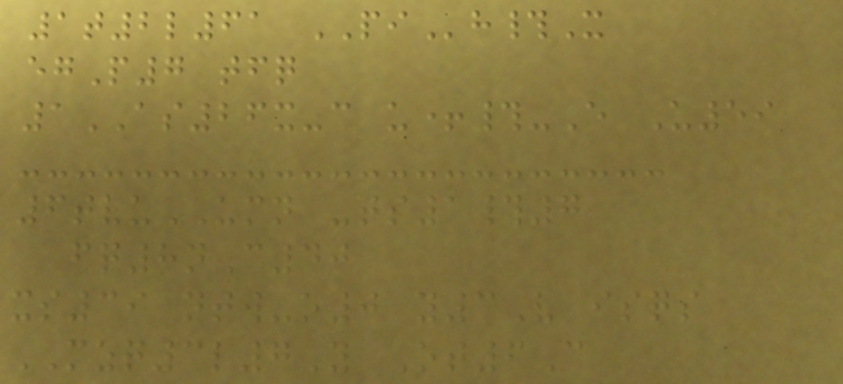1t2l61 PIh#X
egP7 tfq
1AS26x-c u+#-E U59
6tvuUMN -ts1#7
fq8nC40
xs39 ntw-o0 y3V isqs
MZQ3l7Y Ot6C
